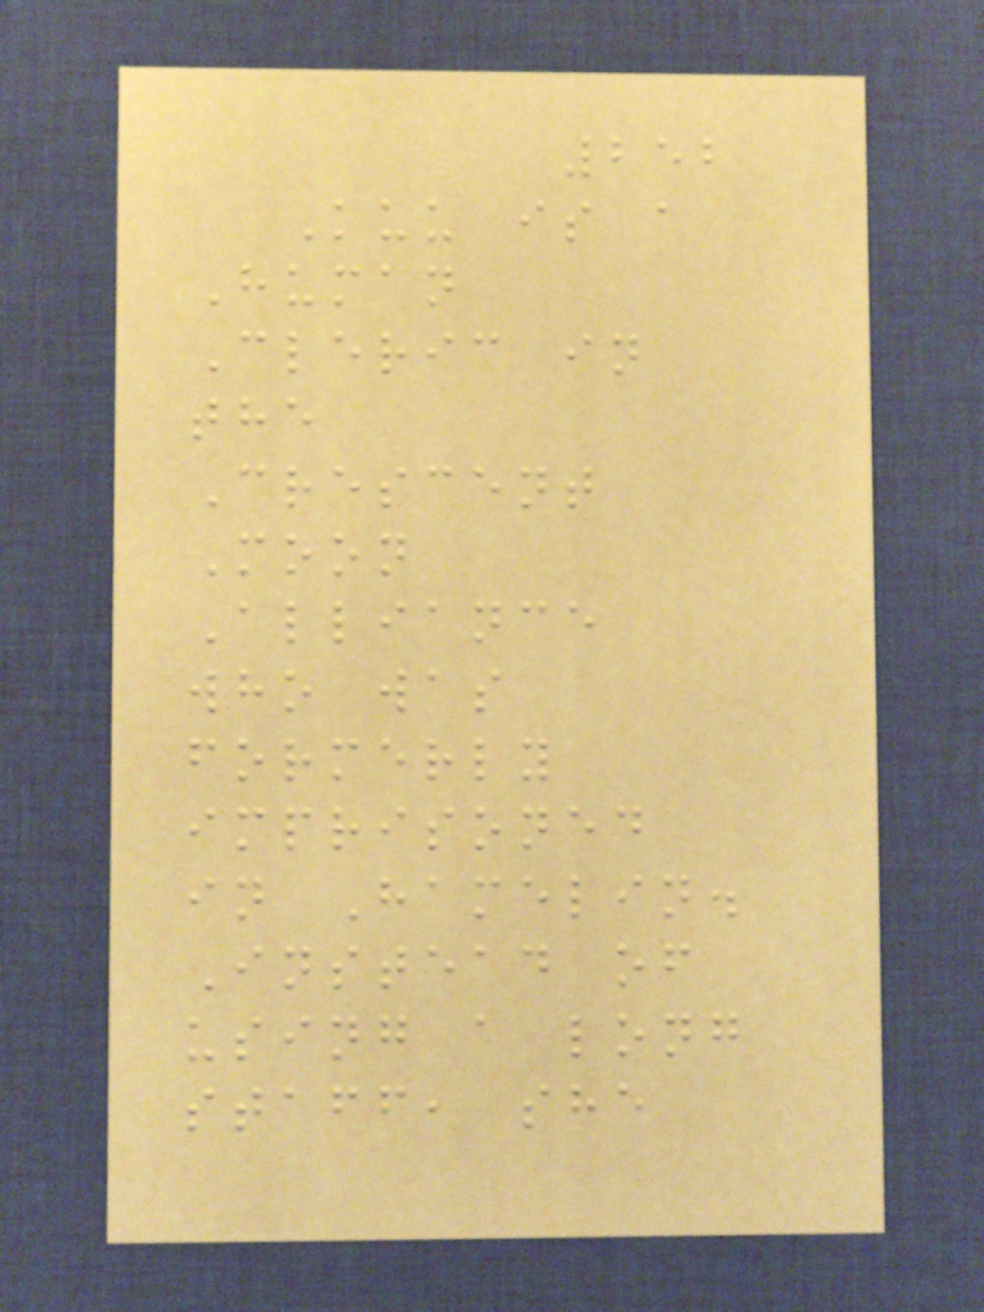252
Kuu is a
Human
Cleric in
the
Crescent
Moon
Alliance
who was
formerly
imprisoned
in Hamelin.
Instead of
using a long
staff, she
